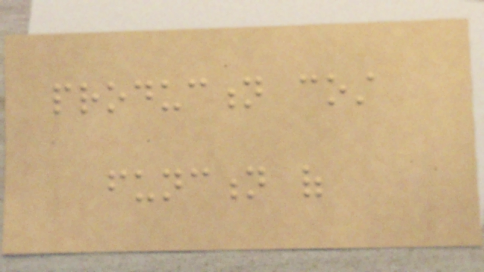production cost
function of
